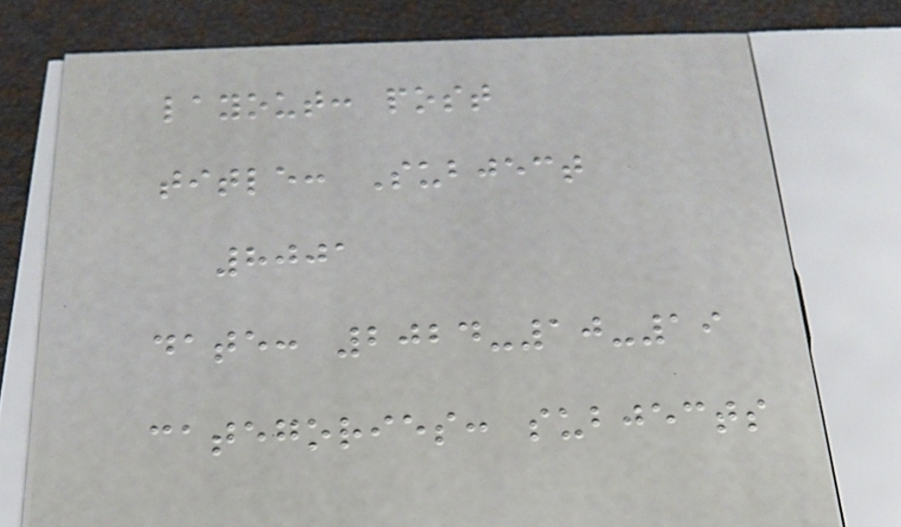layout: post
title: Subject
8001
date: 2024-10-19
categories: subjects
